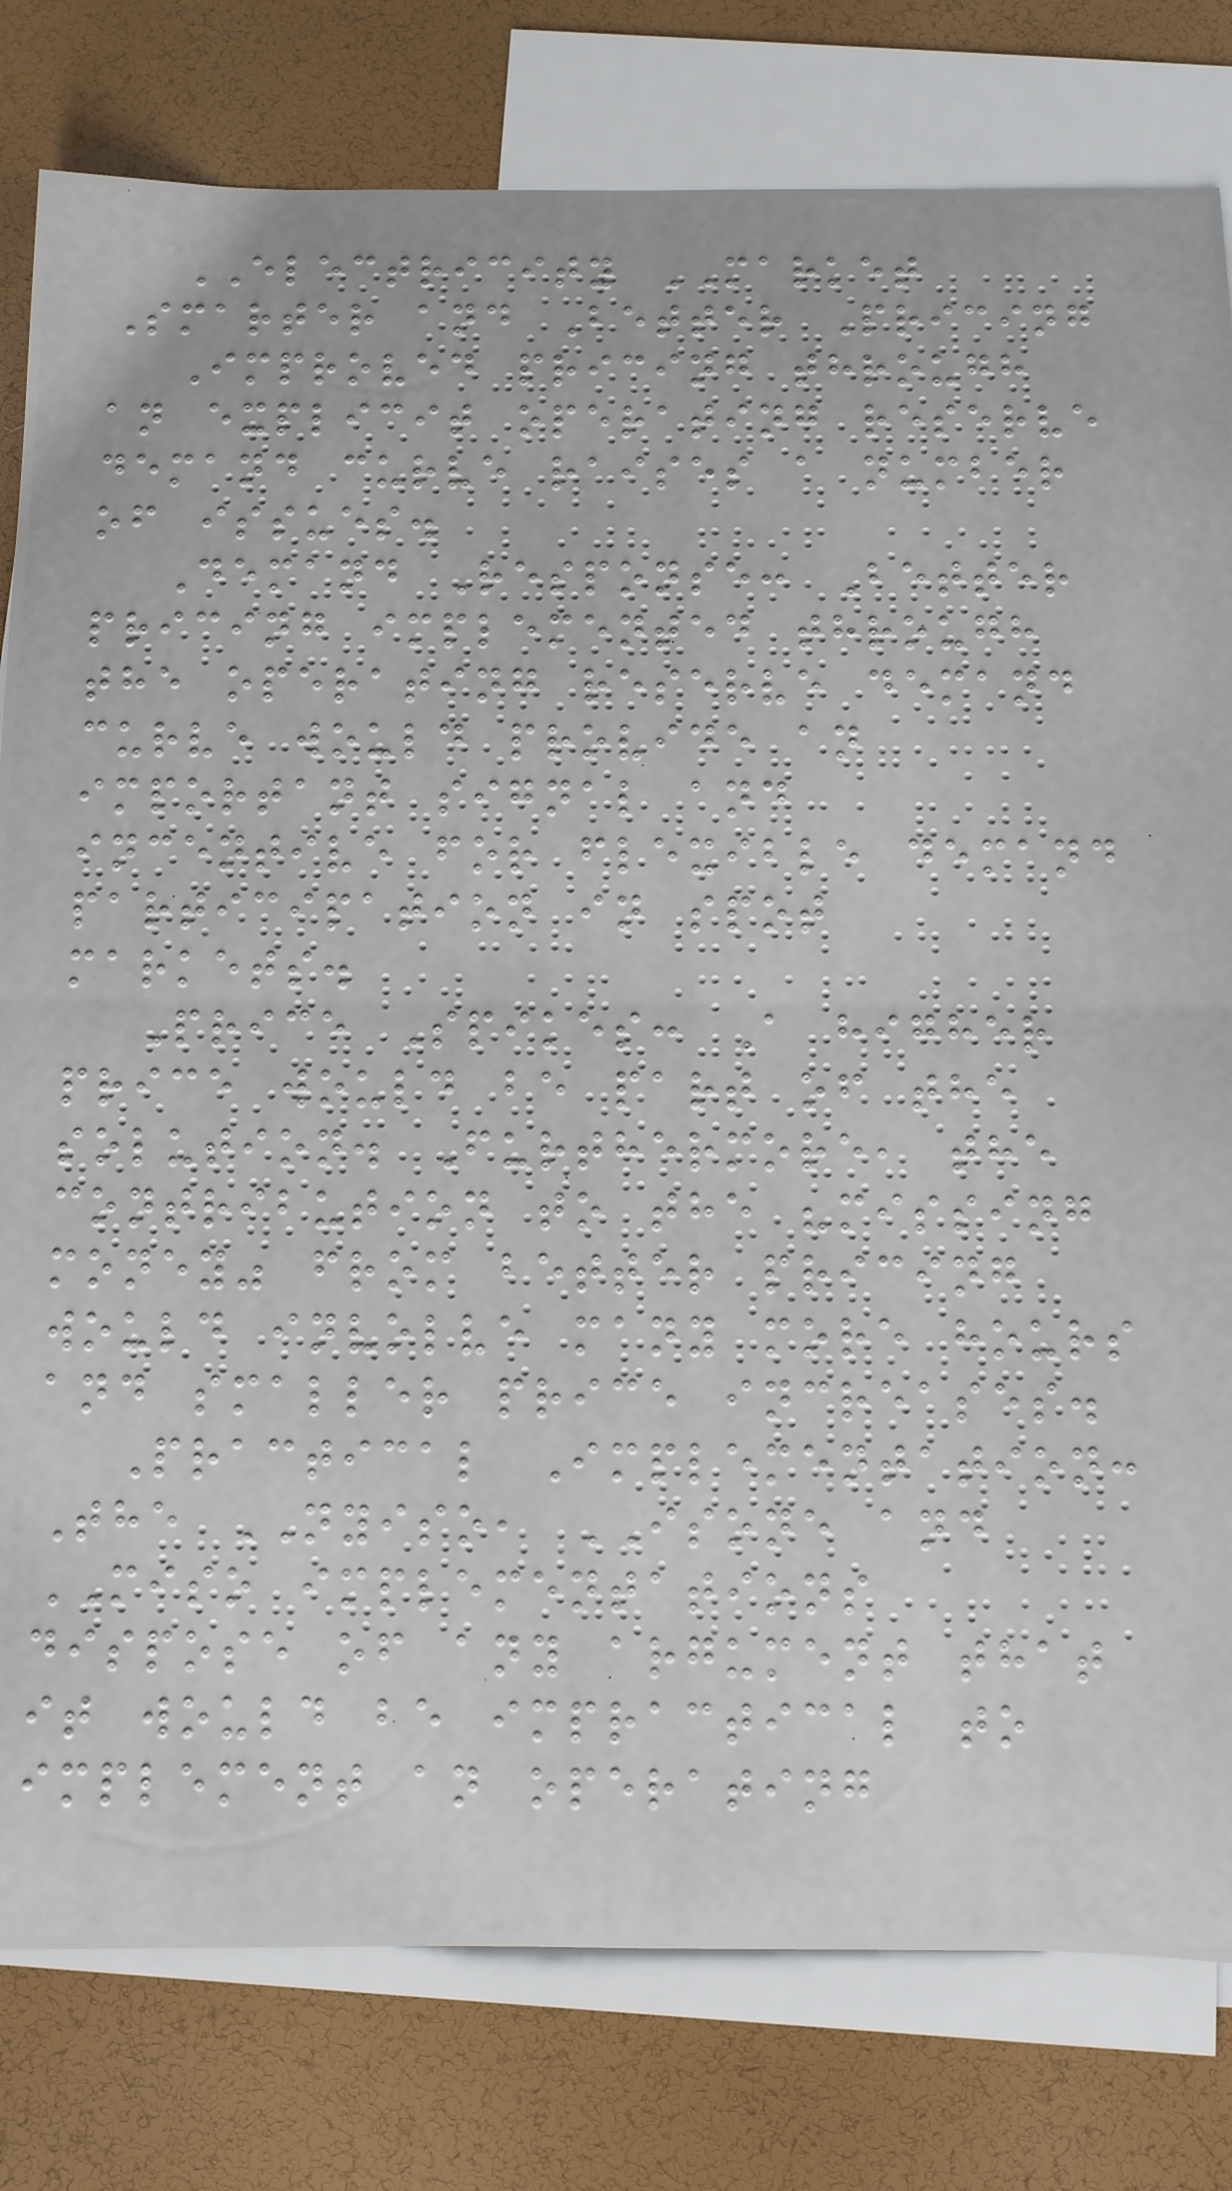ELECTRICITY MARKET
Smarter and Better Pricing
Improved pricing through
an explicit operating reserve
demand curve raises a number
of issues.
Demand Response: Better
pricing implemented through
the operating reserve demand
curve would provide an
important signal and
incentive for flexible demand
participation in spot
markets.
Price Spikes: A higher
price would be part of the
solution. Furthermore, the
contribution to the "missing
money" from better pricing
would involve many more hours
and smaller price increases.
Practical Implementation:
The NYISO, ISONE and
MISO implementations
dispose of any argument that
it would be impractical to
implement an operating
